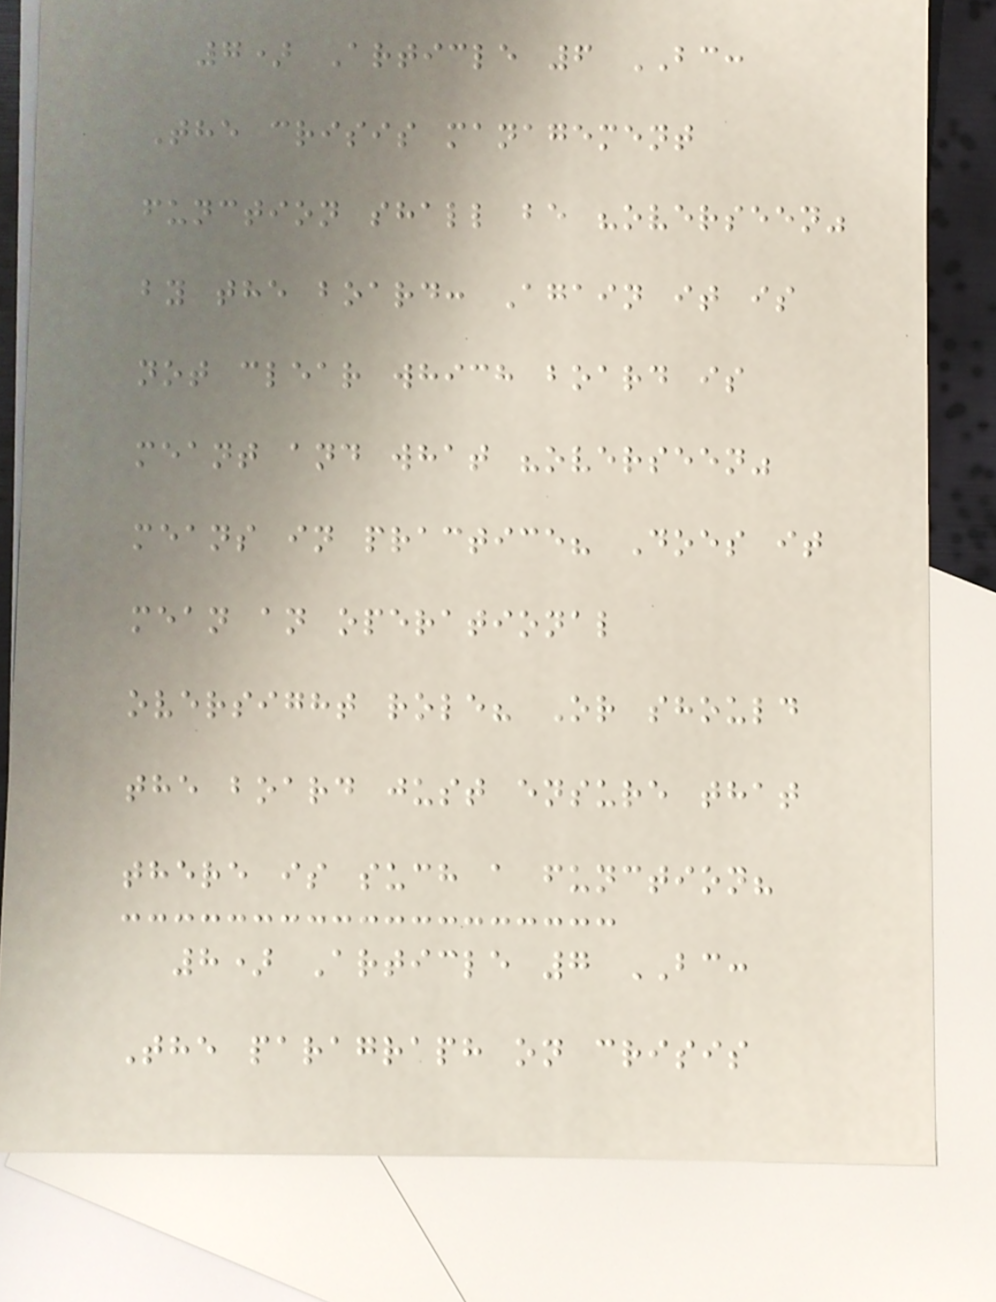7) Article 6 BC:
The crisis management
function shall be "overseen"
by the board: Again it is
not clear which board is
meant and what "overseen"
means in practice? Does it
mean an operational
oversight role? Or should
the board just ensure that
there is such a function?
8) Article 7 BC:
The paragraph on crisis
